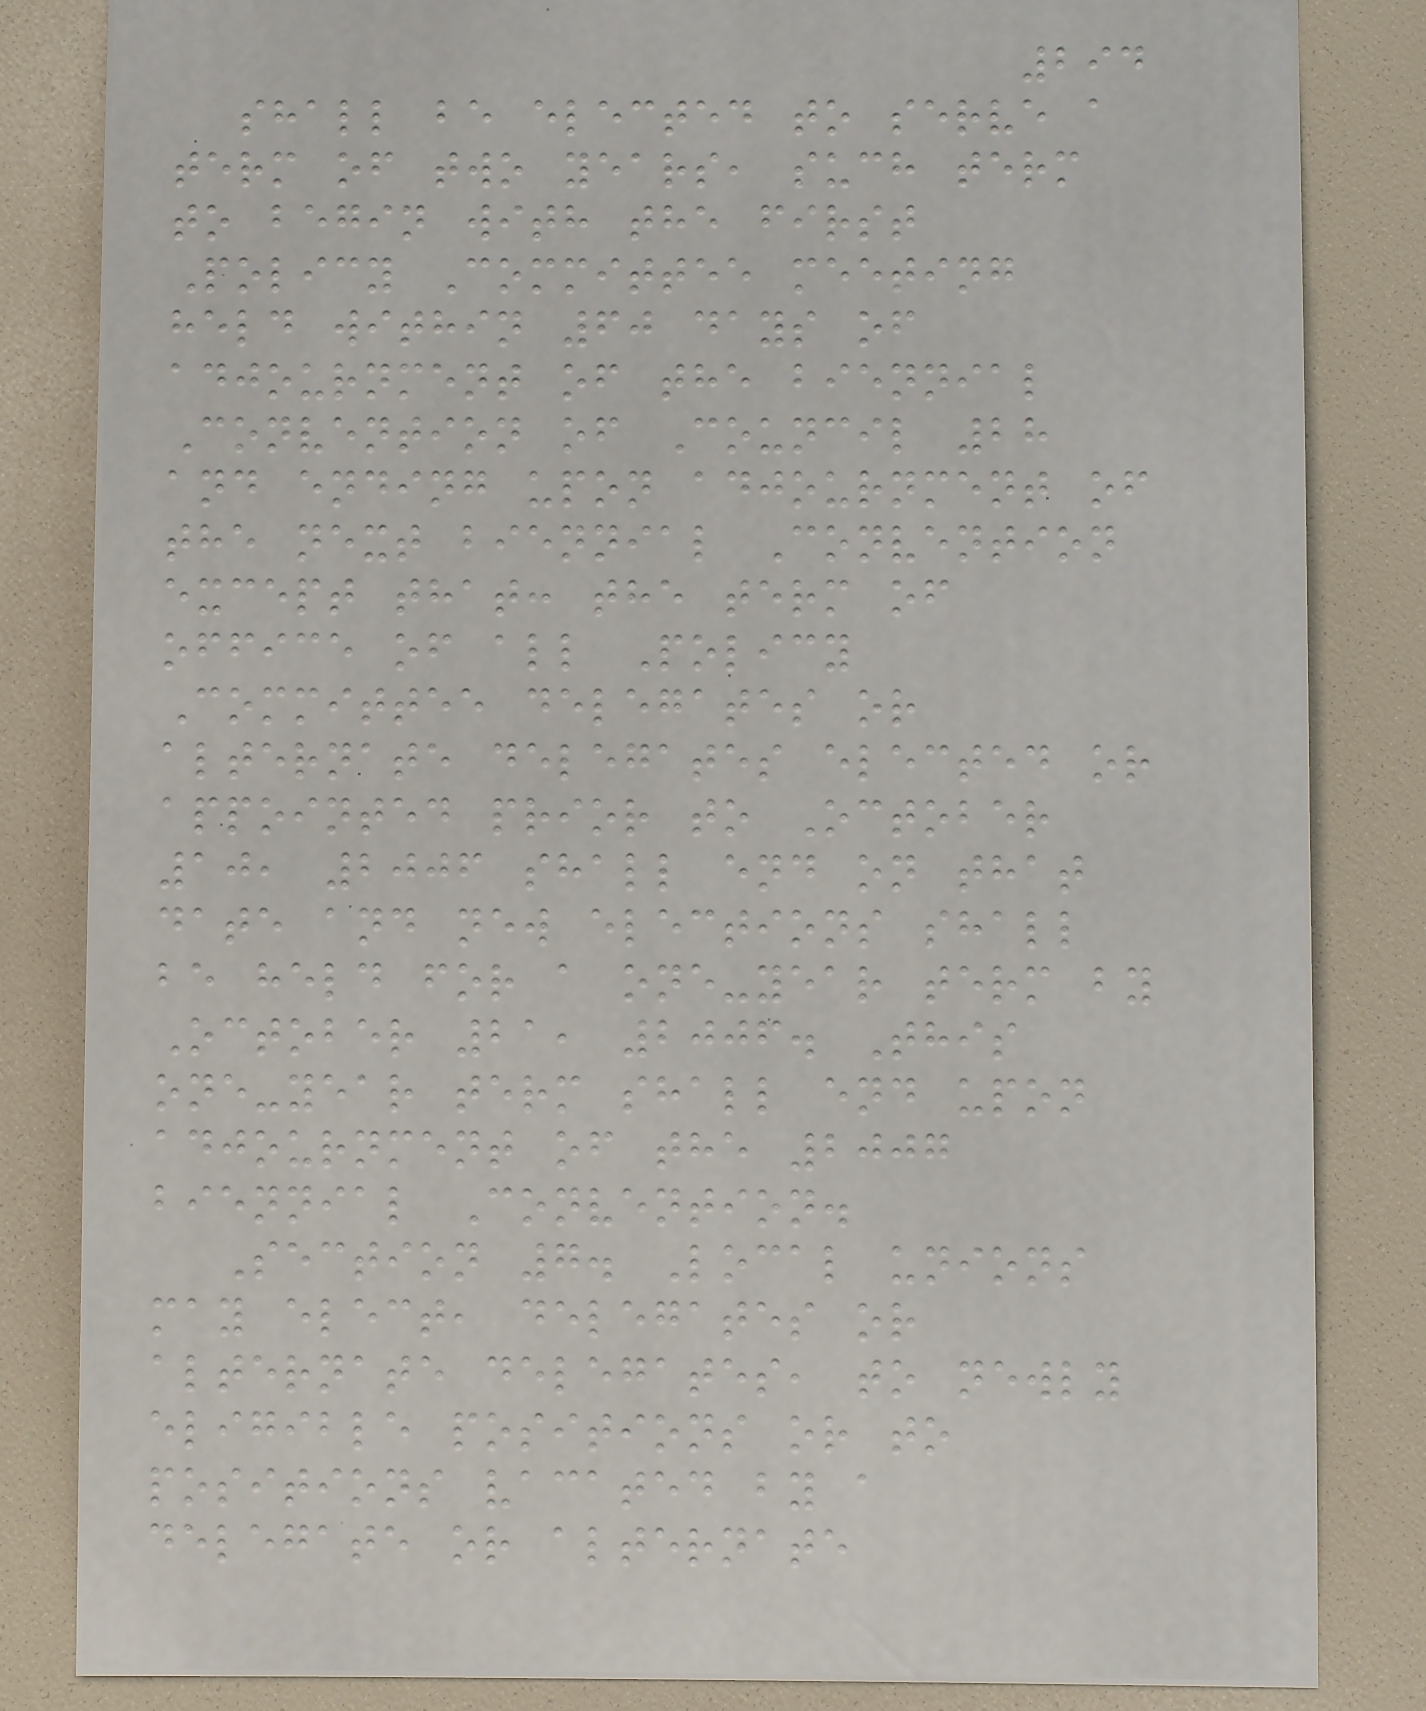294
shall be elected to serve a
term of two years, such term
to begin with the first
Policy Committee meeting
held within 60 days of
adjournment of the biennial
Convention of Council 28
and ending upon adjournment of
the next biennial Convention
except that: the term of
office of all Policy
Committee delegates or
alternate delegates elected or
appointed prior to October
10, 2006 shall end on that
date and new elections shall
be held for a one-year term by
October 21, 2006. This
one-year term shall end upon
adjournment of the 2007
biennial Convention.
Section 7. Local unions
may elect, delegates or
alternate delegates, to newly
eligible positions or to
positions vacated by a
delegate or alternate
